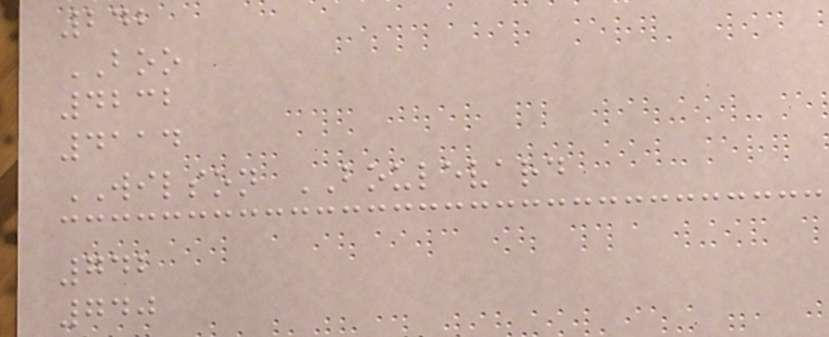242
BOO
4232
4114
WILSON BOULEVARD
742
740
